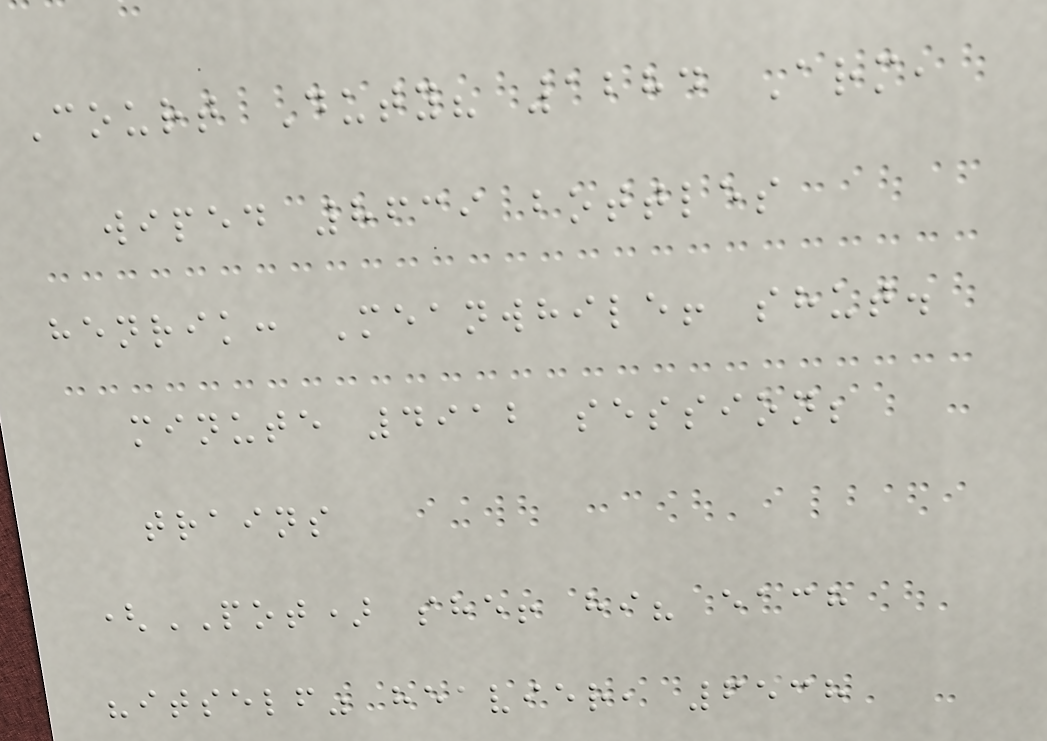Court Duty? 1284 Arm,
wiped 8639 bottles
henrik: Meanwhile! shut.
minute 4912 session;
trains
(POT) she! hi? each
"itself" heavier, 6538
